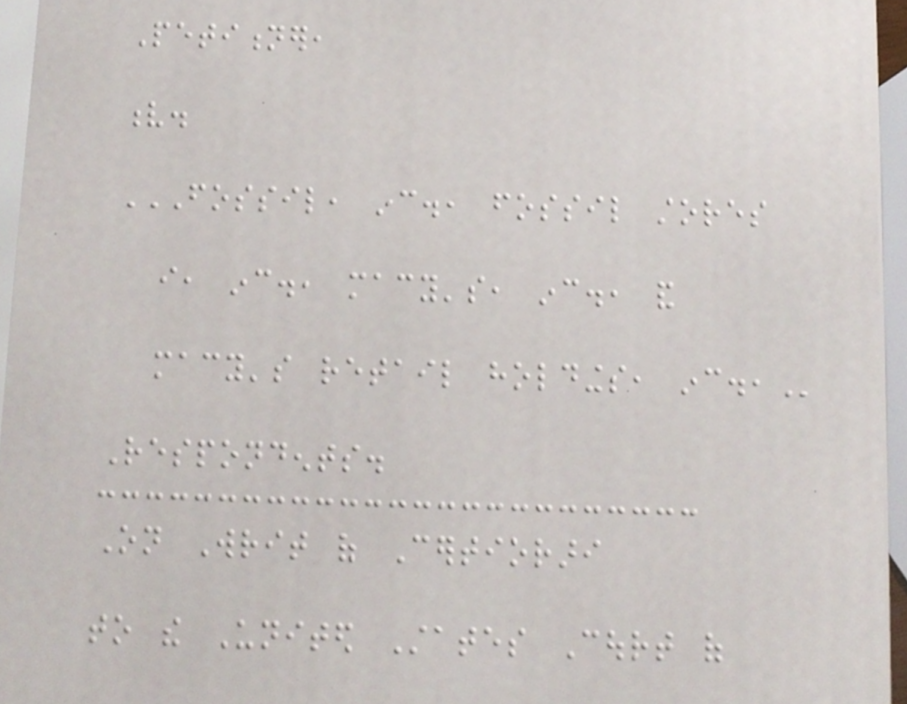Petitioner,
v.
FOSSIL, INC., FOSSIL STORES
I, INC., MACY'S, INC., AND
MACY'S RETAIL HOLDINGS, INC.,
Respondents.
On Writ of Certiorari
to the United States Court of
